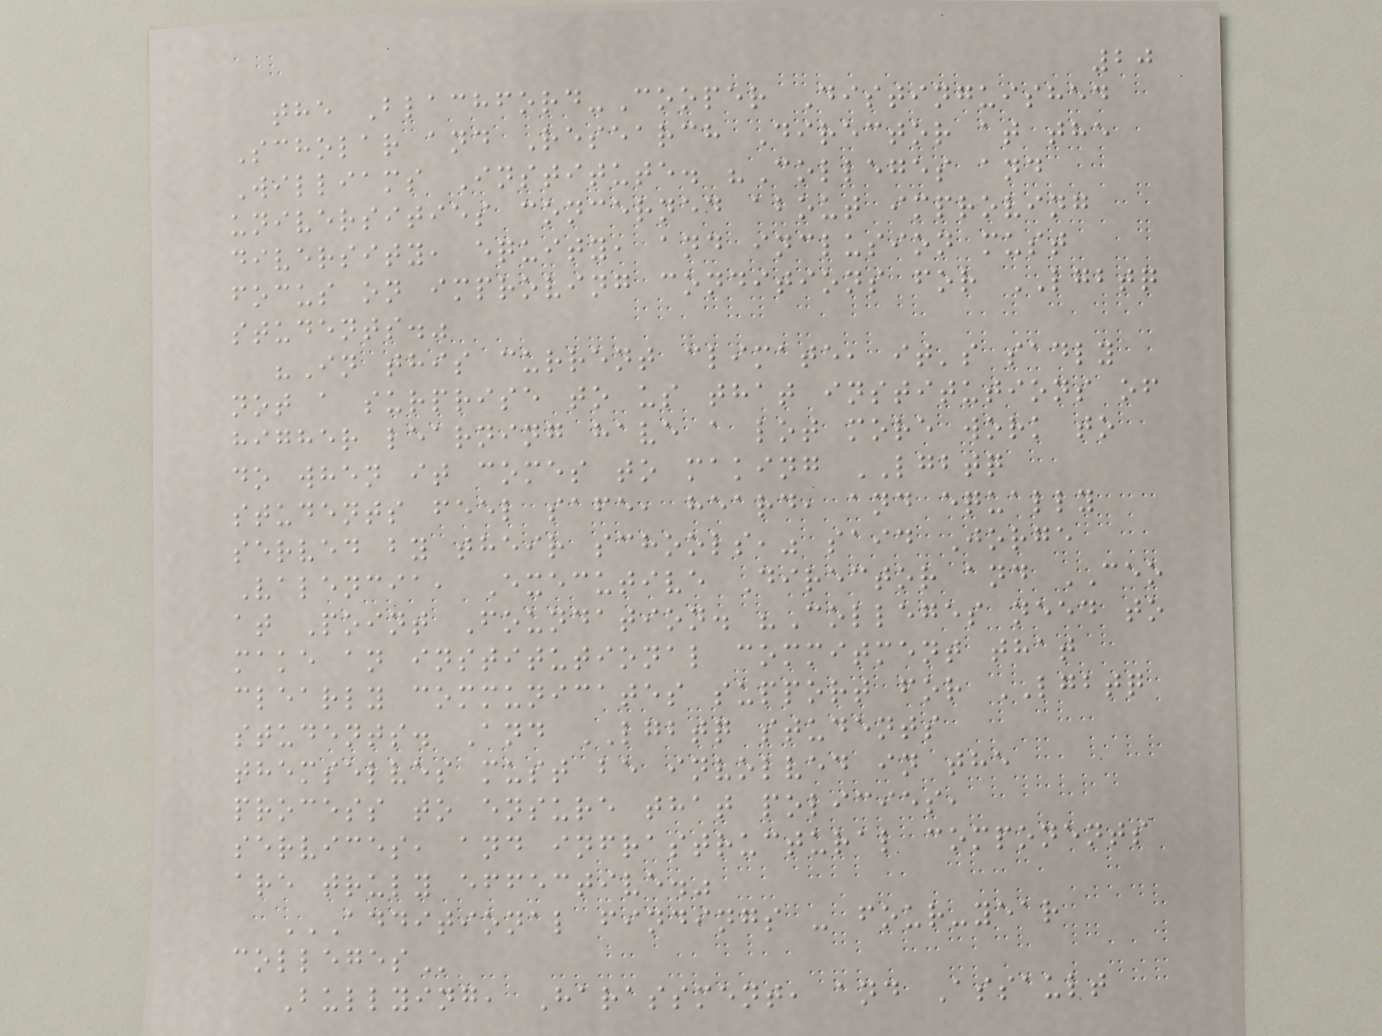20
the Blachford-Cooper Distinguished
Scholar and Research Director at the
Williams Institute. "Colleges and
universities concerned about improving
diversity, equity, and inclusion must
focus on improving conditions for LGBTQ
students."
"In this current climate, it's sadly
not a surprise to us that institutions of
higher learning have a lot more work to
do when it comes to making LGBTQ
students feel safe, heard, and equally
served by their schools," said Jorge
Valencia, Executive Director and CEO
at Point Foundation. "Colleges need to
make an institutional commitment that
clearly communicates support for LGBTQ
students. And LGBTQ students
themselves must be involved in the
process to ensure that policies,
services, and infrastructural components
are truly effective."
ADDITIONAL FINDINGS - FOUR-YEAR
COLLEGES
Bullying, Harassment, and Assault
